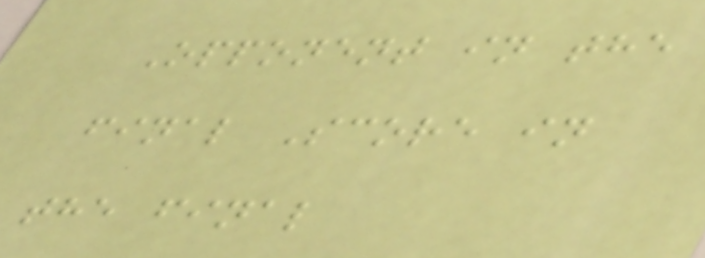Opponent in the
final Score in
the final
